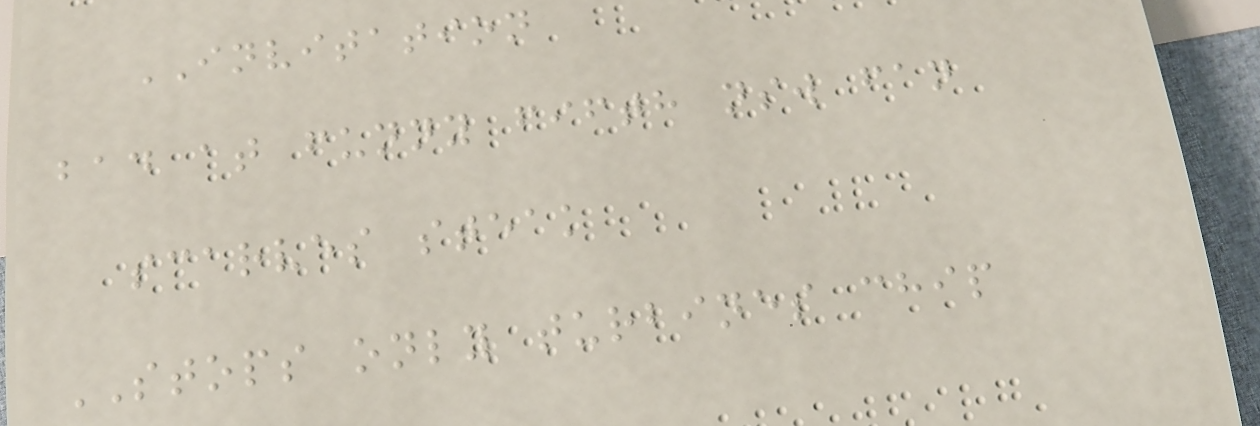INVITATION
bad at funny fifth nsw fan
scarves steak
STOPS only turbines chip
